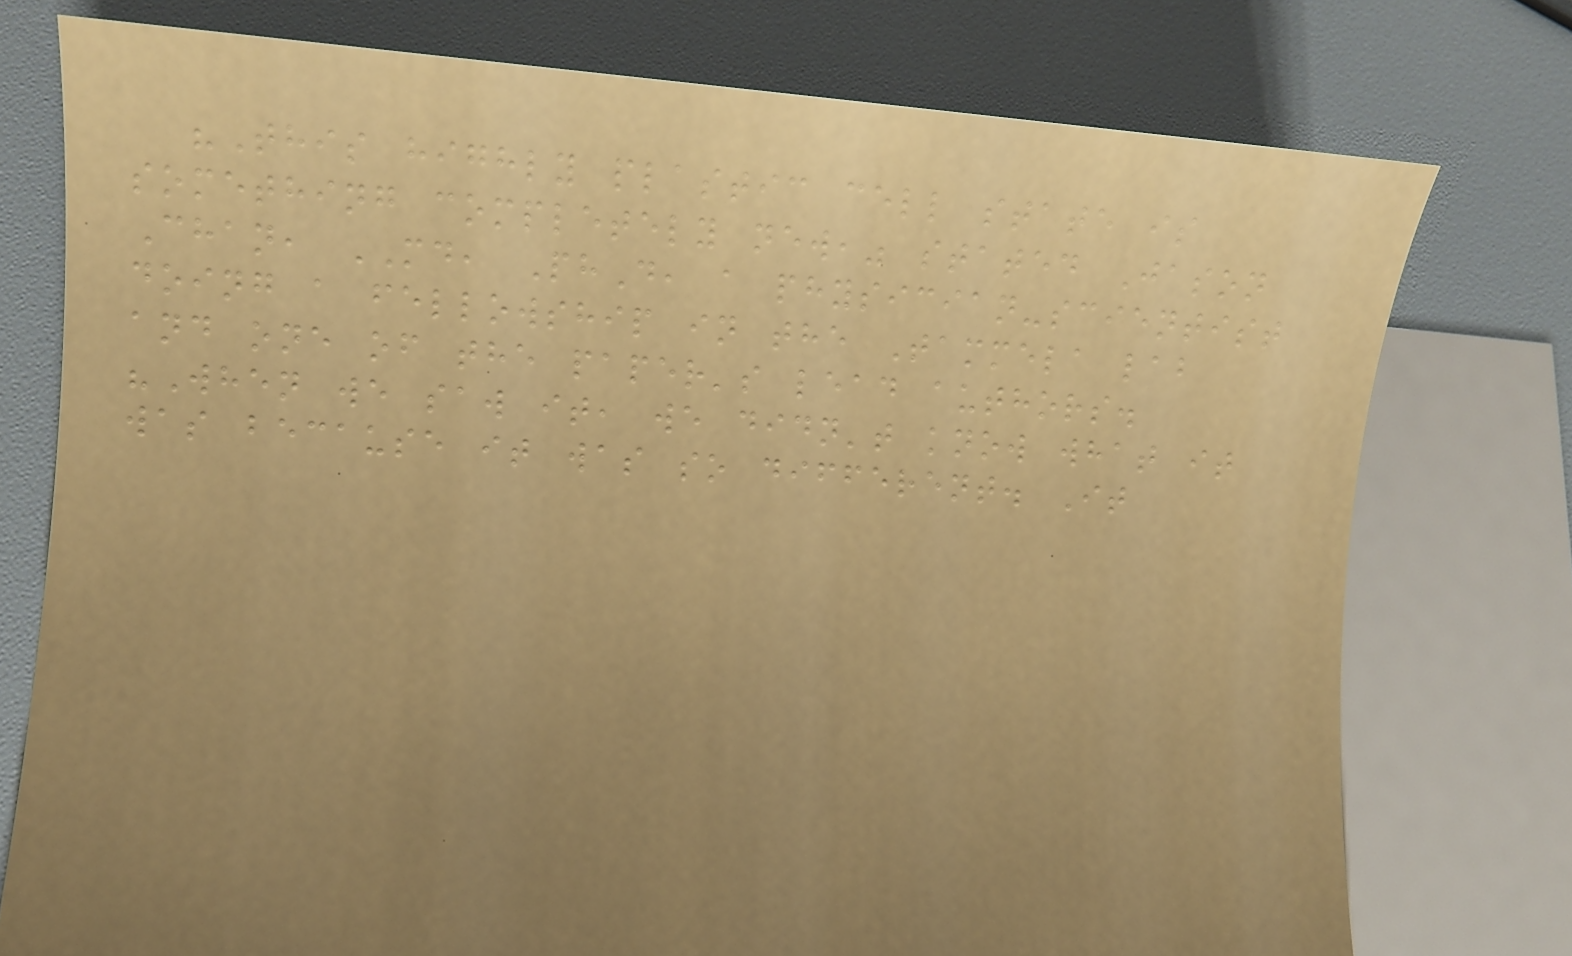"This highly plastic cell state is
something completely new," stated Jason
Chan, MD, PhD, a physician-scientist
doing a fellowship in the Tammela lab
and one of the paper's lead authors.
"When we saw it, we didn't know what it
was because it was so different. It
